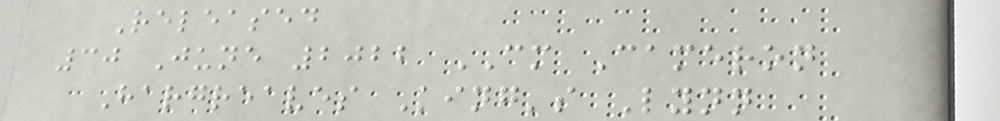Released
30 June 2022 CM Cameron
Hargreaves King's Lynn
